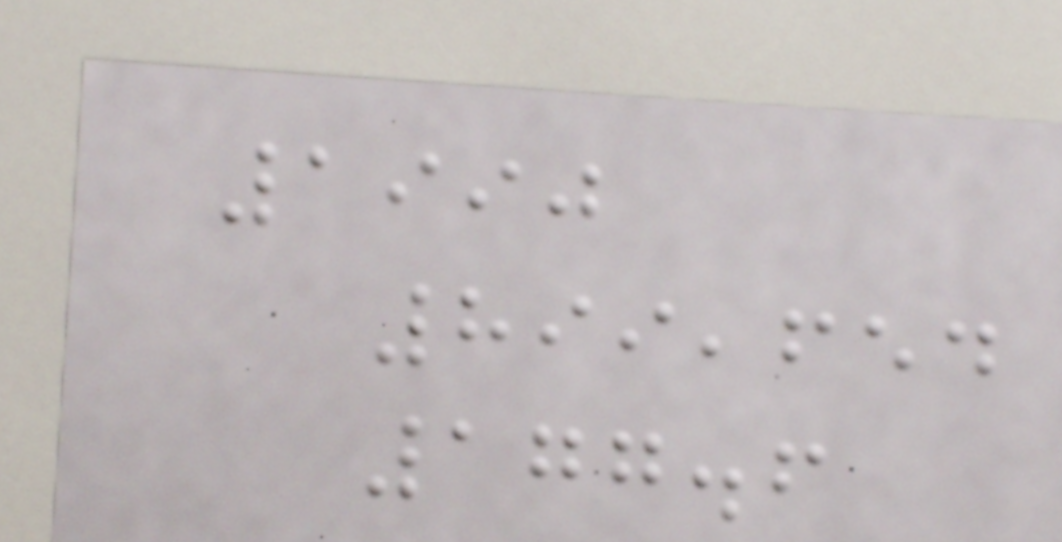1990
899,654
177.6
